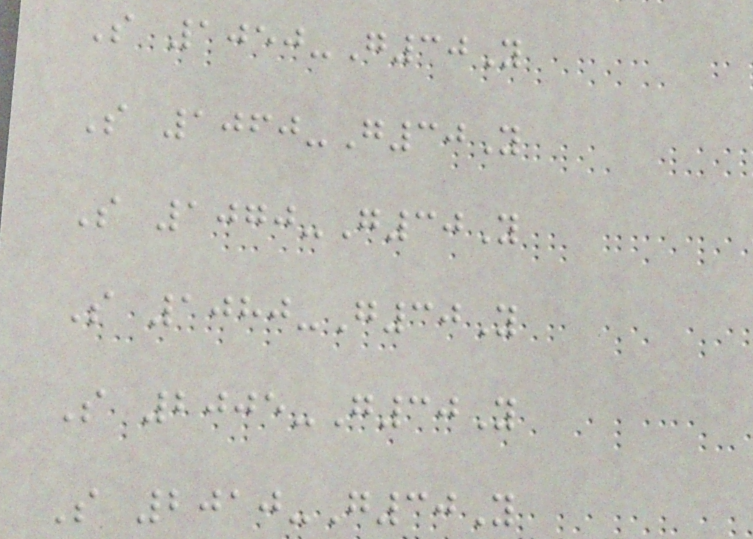S 1050-G30Y
S 1060-G30Y
S 1070-G30Y
S 1080-G30Y
S 2005-G30Y
S 2010-G30Y
